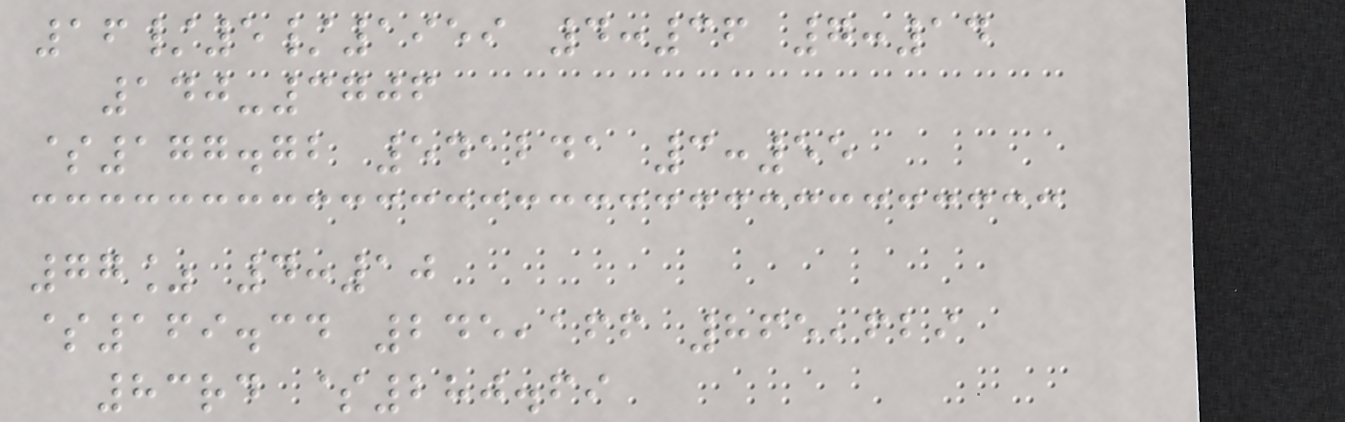16/5/1959 4:36 7:14
140-3706
$177.72 541241 3:55
77% 4:10
$169.34 245,166 865,629
83rd $280.69
